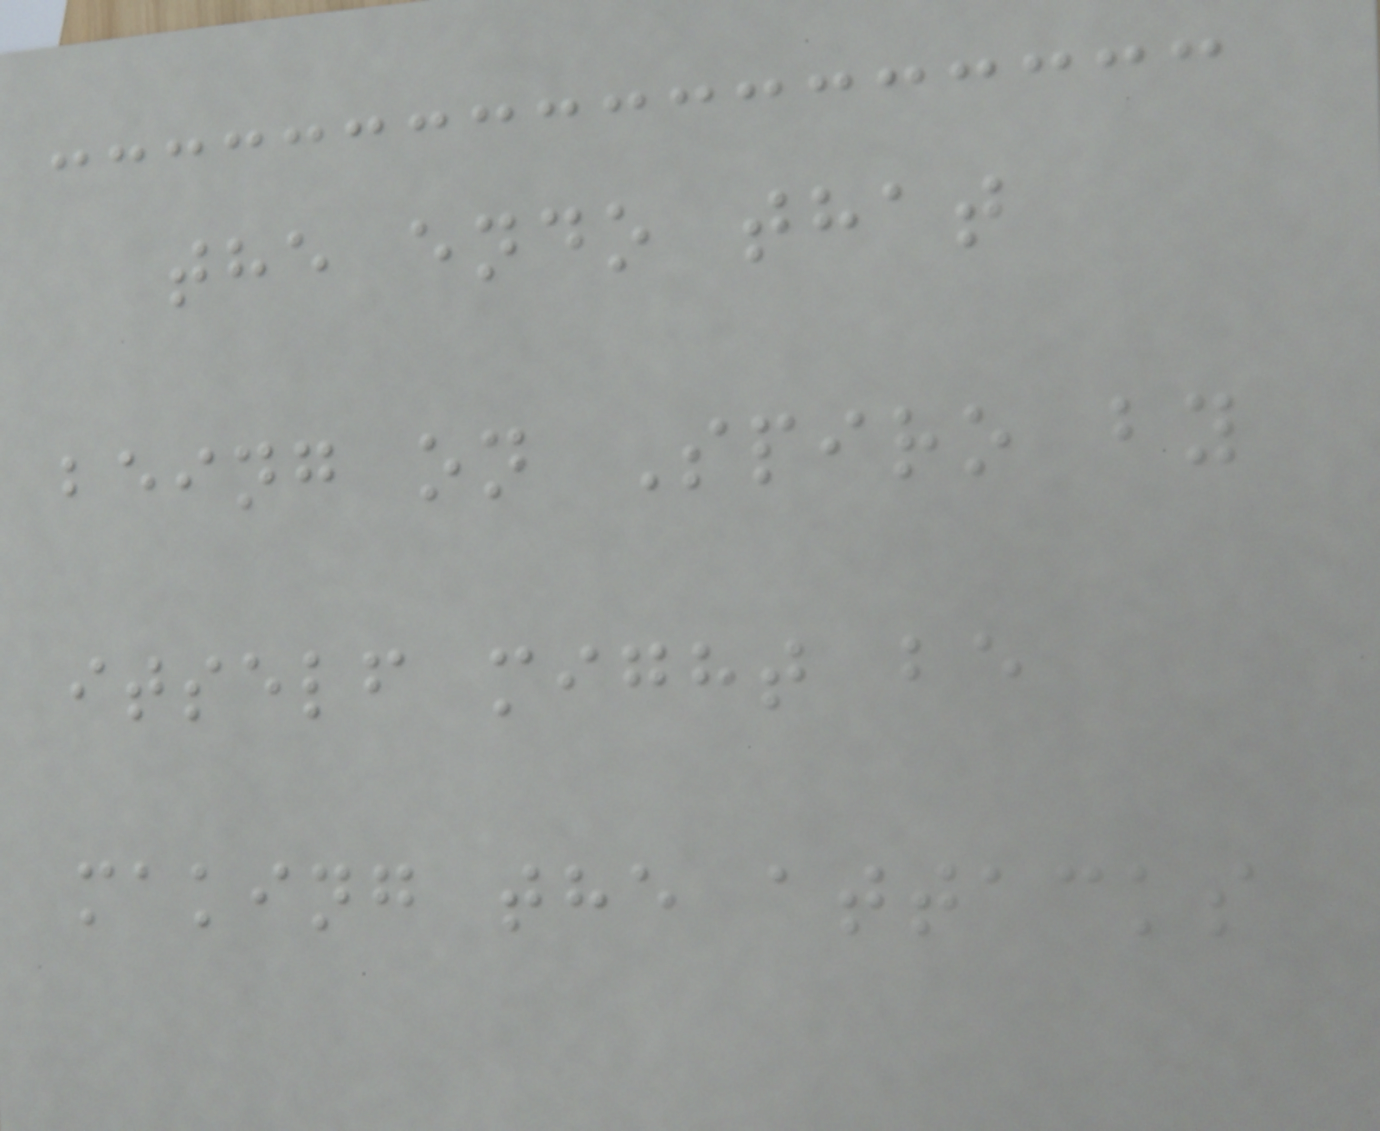the endo that
being on Spiro by
itself might be
making the attacks
